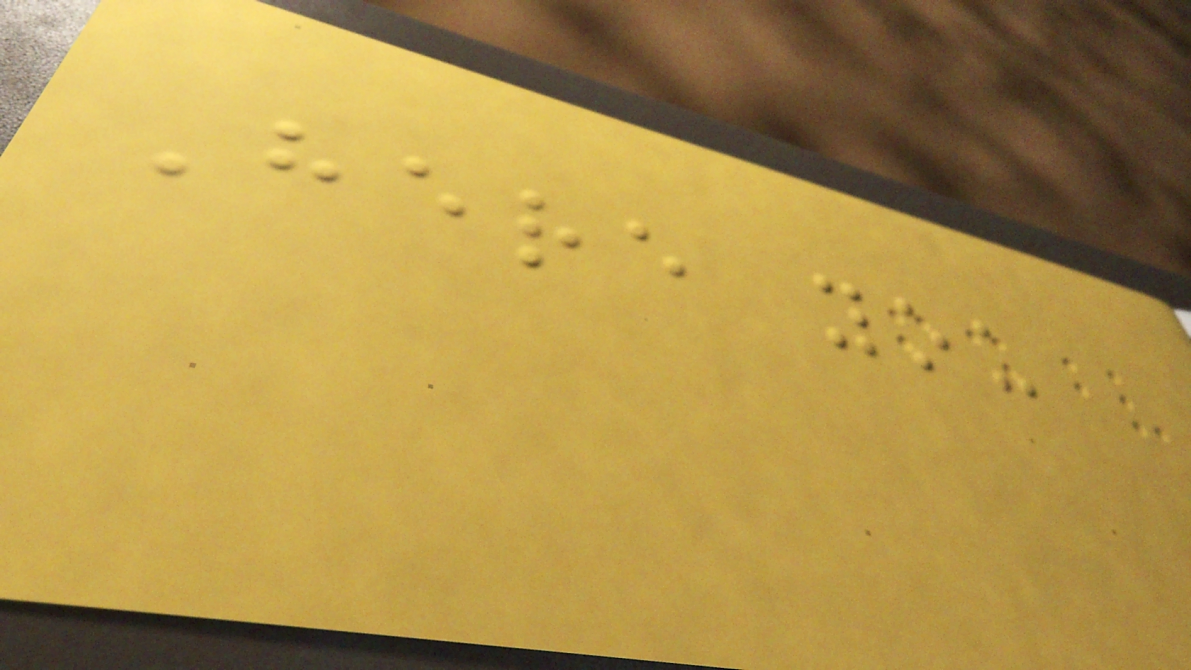Here you
